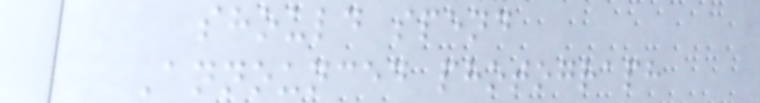should spend
Announced photograph
